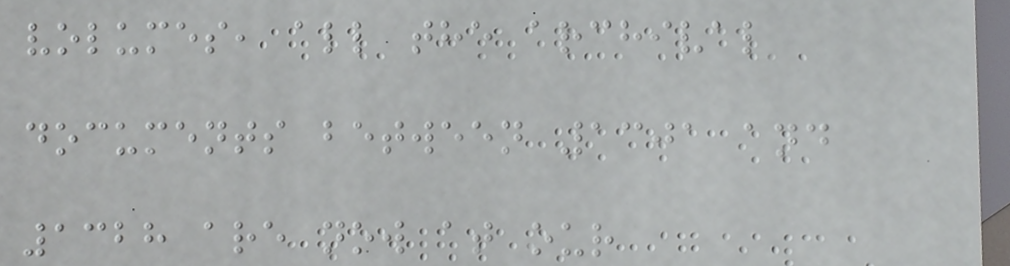volumes, all the archival
documents between 1301 and
1328 are now at our
